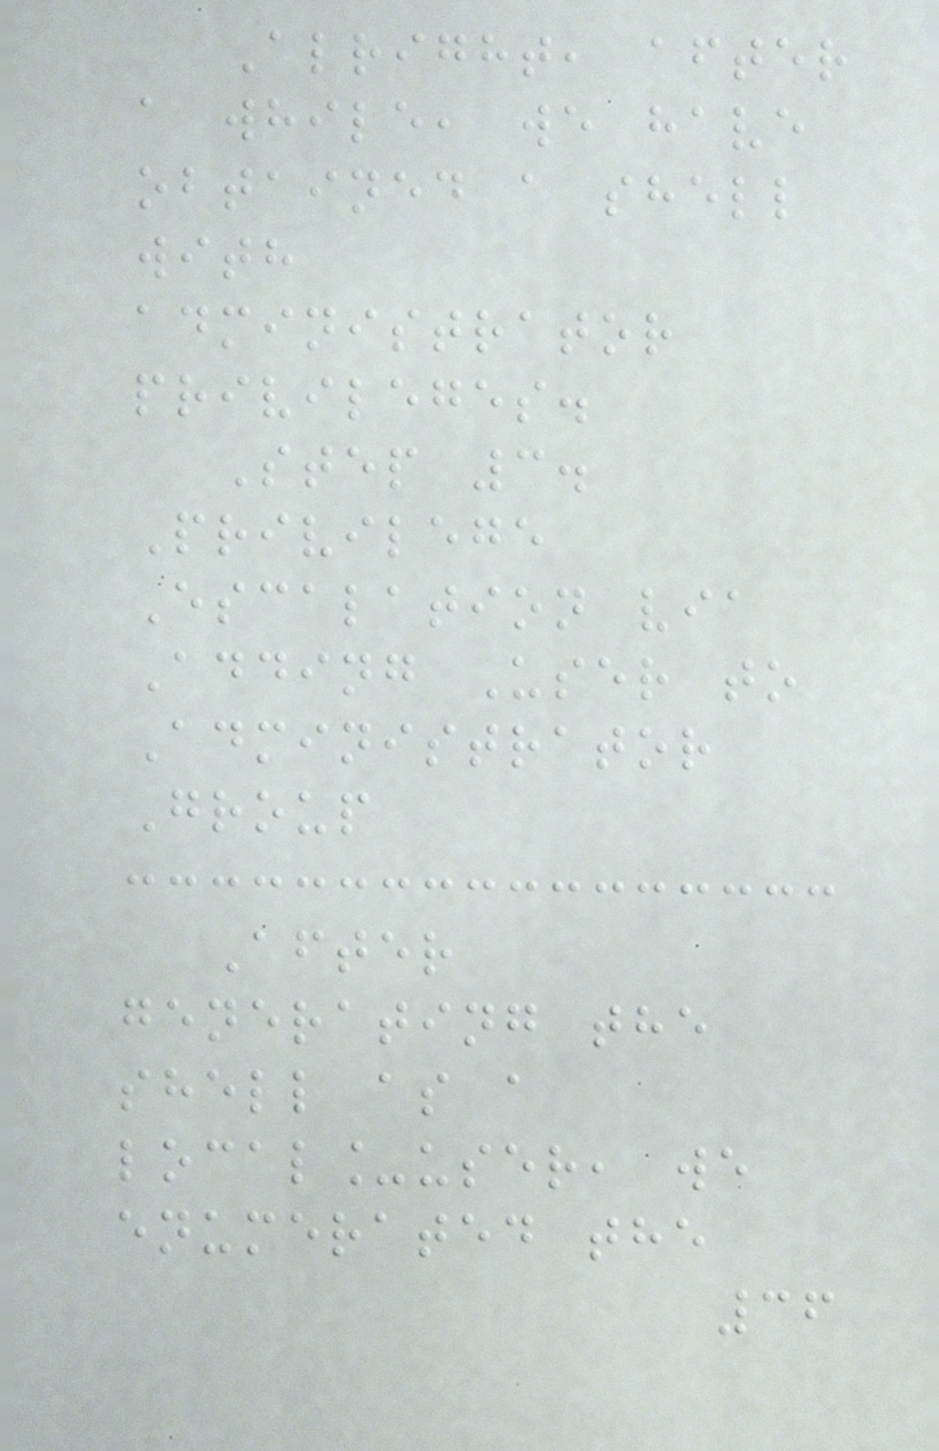Alright, after
a while, we have
obtained a shell
with
administrator
privileges.
Step 3.
Privilege
Escalation via
Adding User to
Administrator
Group
After
generating the
shell as a
local_user, we
enumerated the
36
